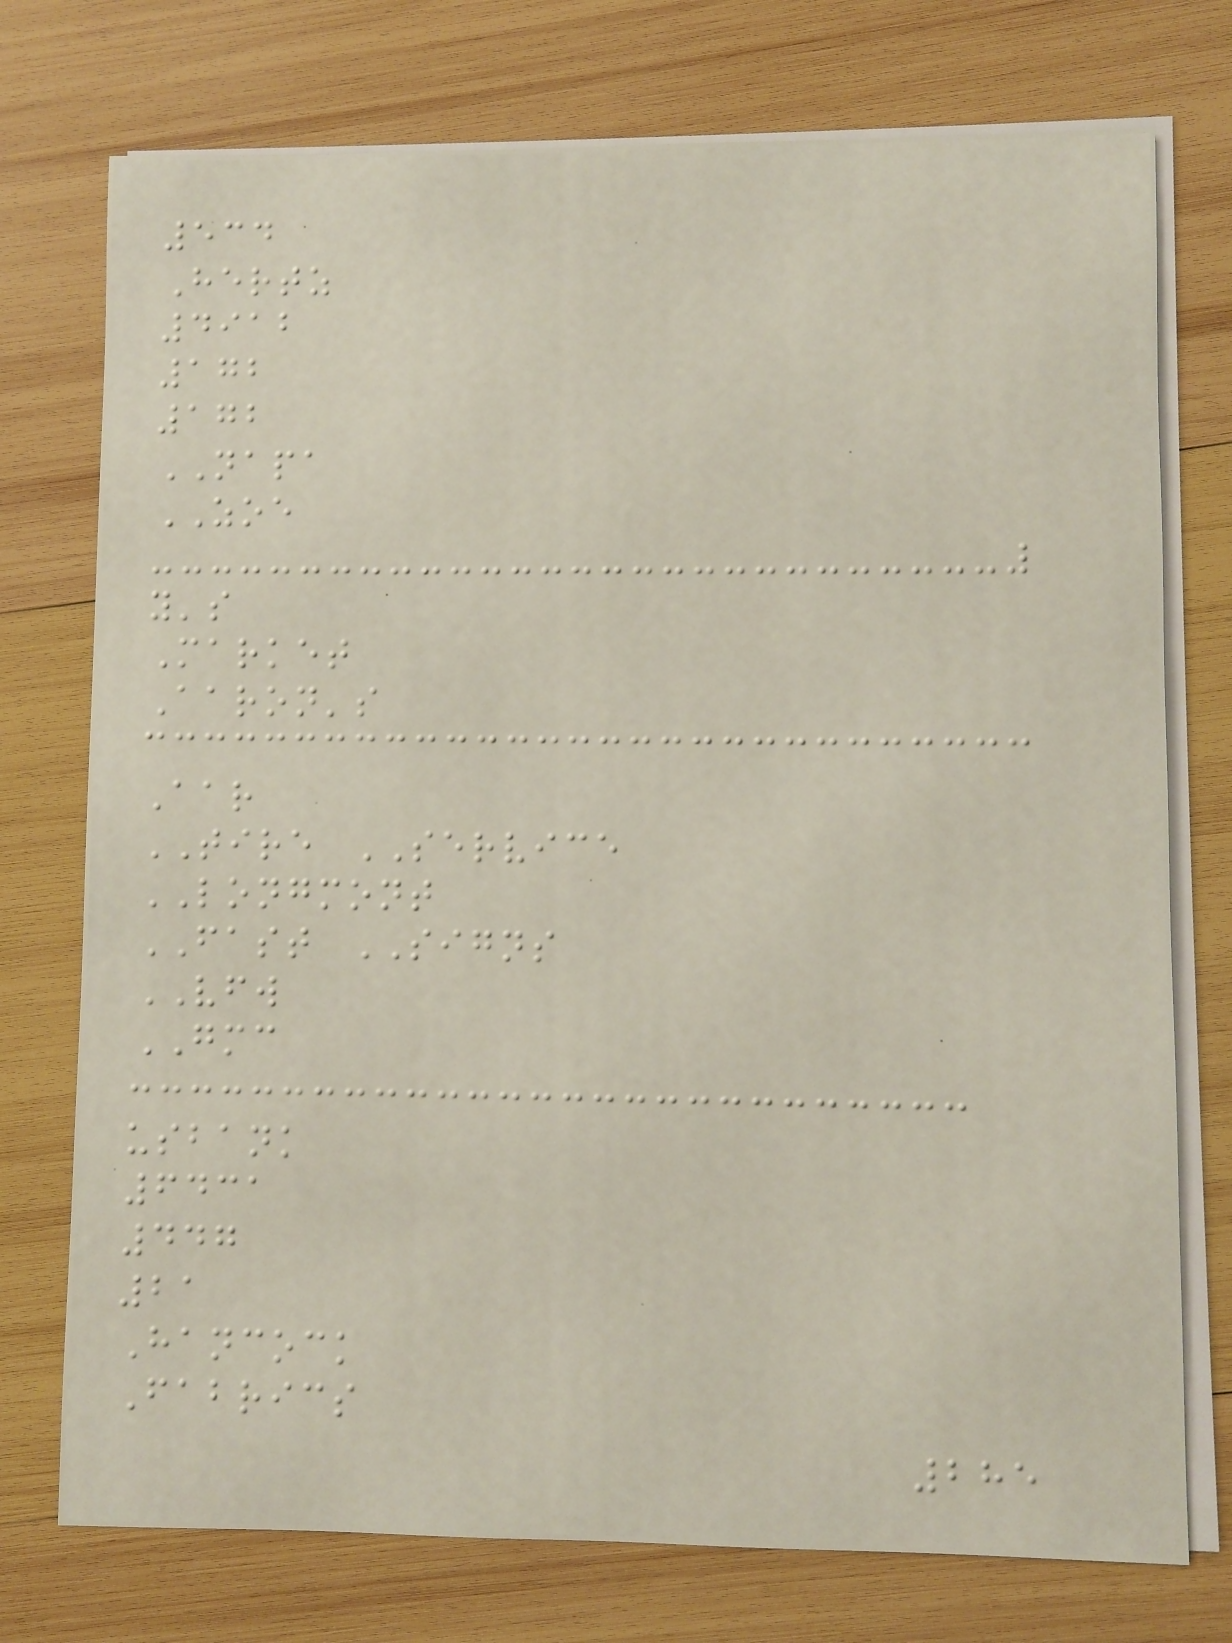534
Hertz
4912
172
172
NAPA
ZOE
y's
Market
Aaron's
Aar
TIRE SERVICE
LONGMONT
FAST SIGNS
VFW
GMC
usbank
6431
447
21
Hancock
Fabrics
285
